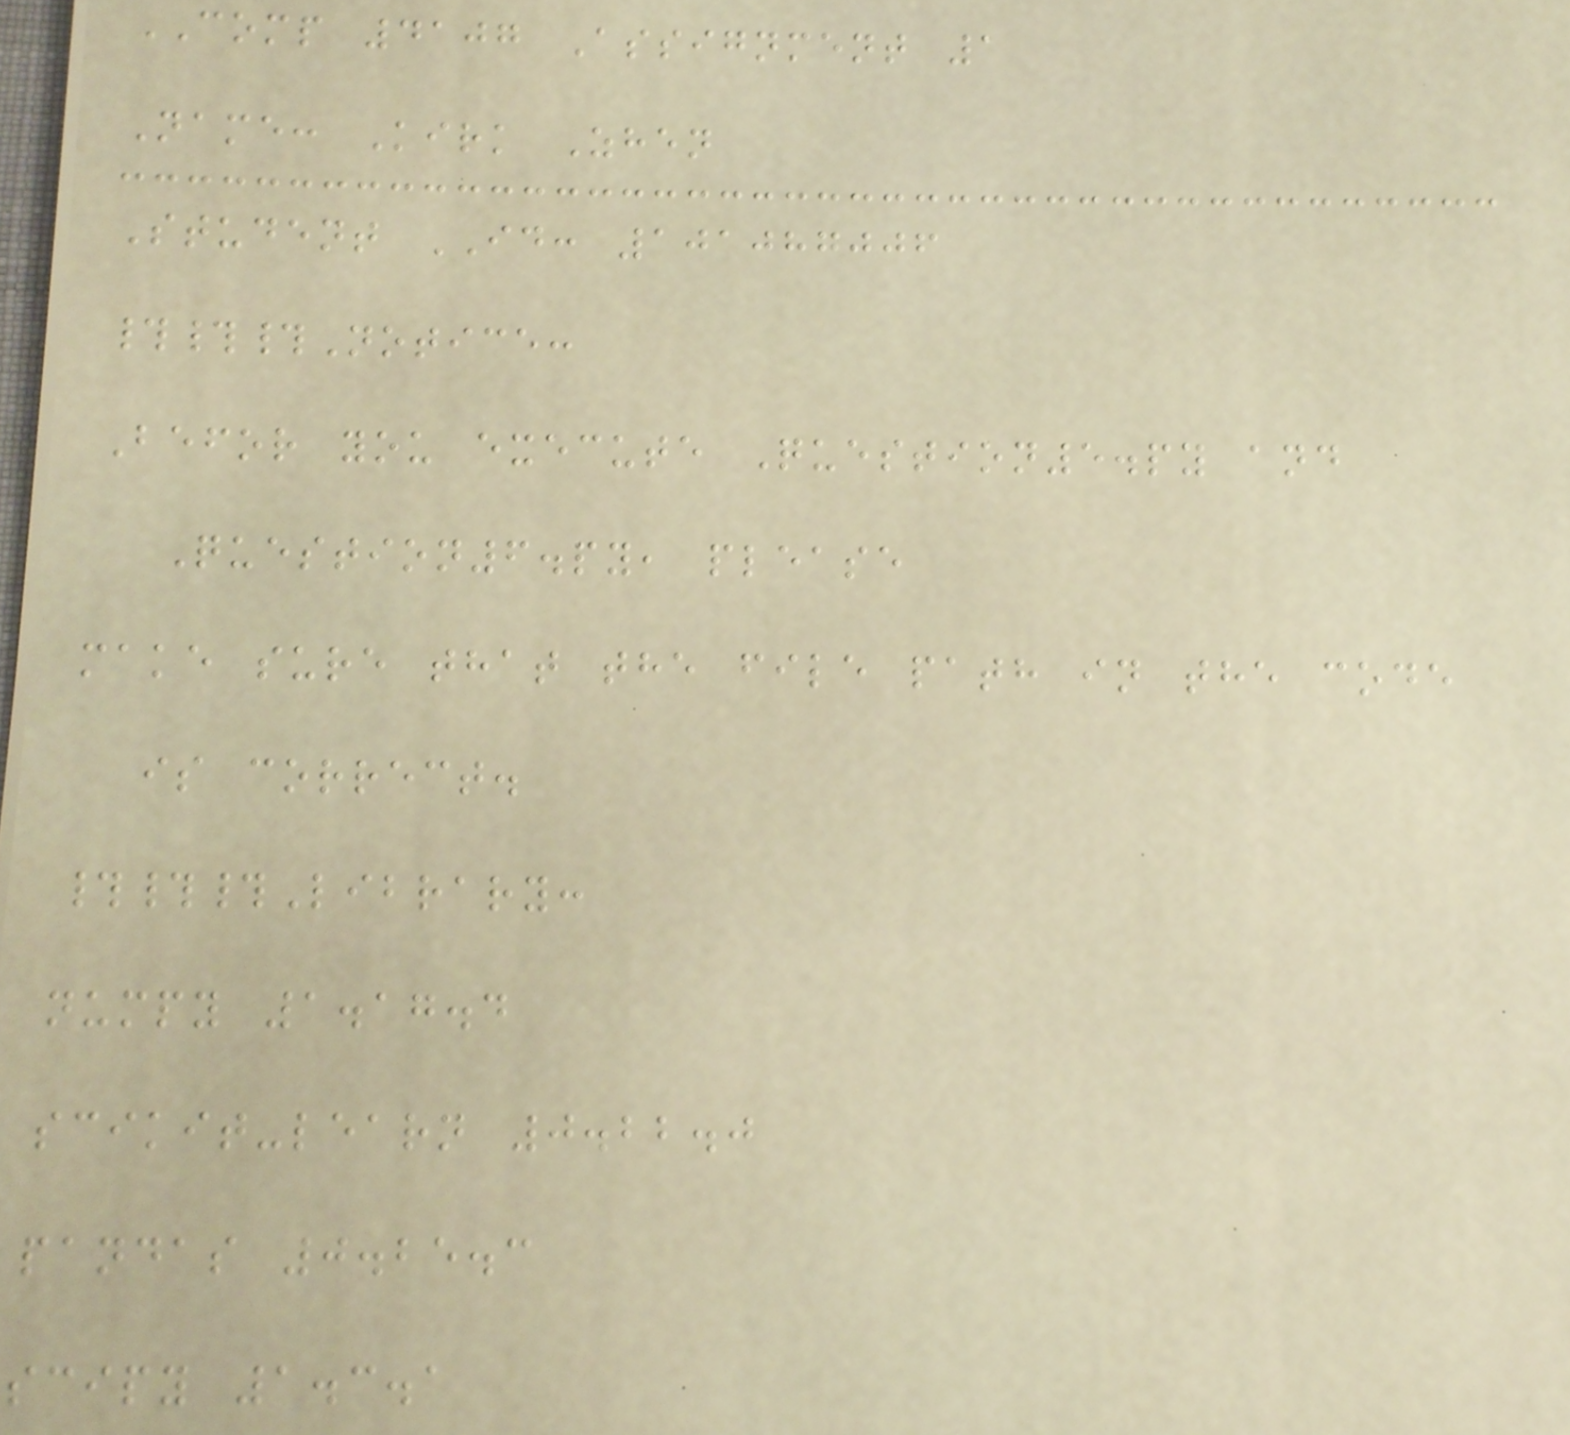COMP 4107 Assignment 1
Name: Kirk Zhen
Student ID: 101087006
###Notice:
Befor you execute Question5.py and
Question6.py, please
make sure that the file path in the code
is correct.
###Library:
numpy 1.17.4
scikit-learn 0.22.0
pandas 0.25.3
scipy 1.3.1
